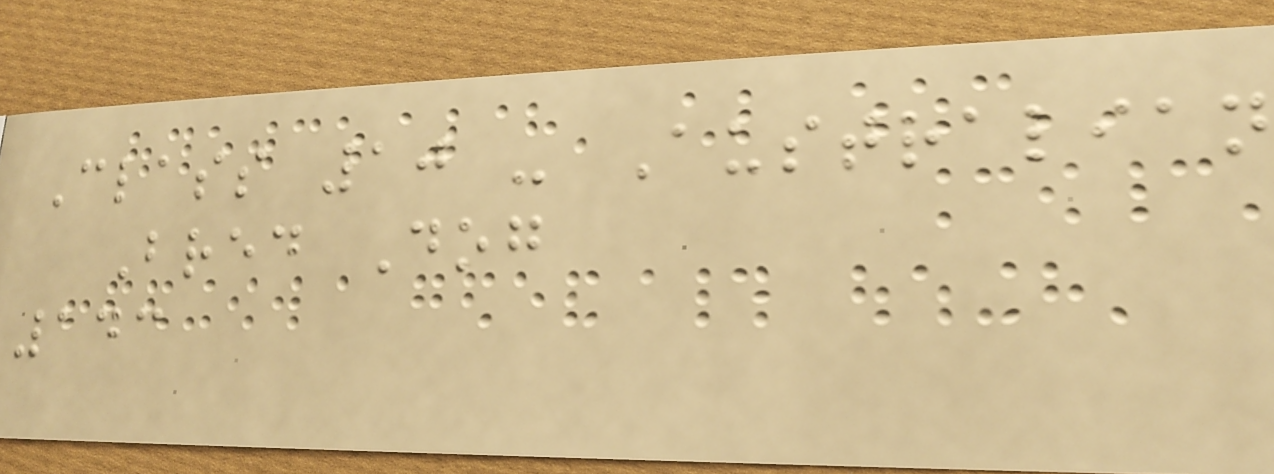Class 10 - Australian
Bred Dog
143
